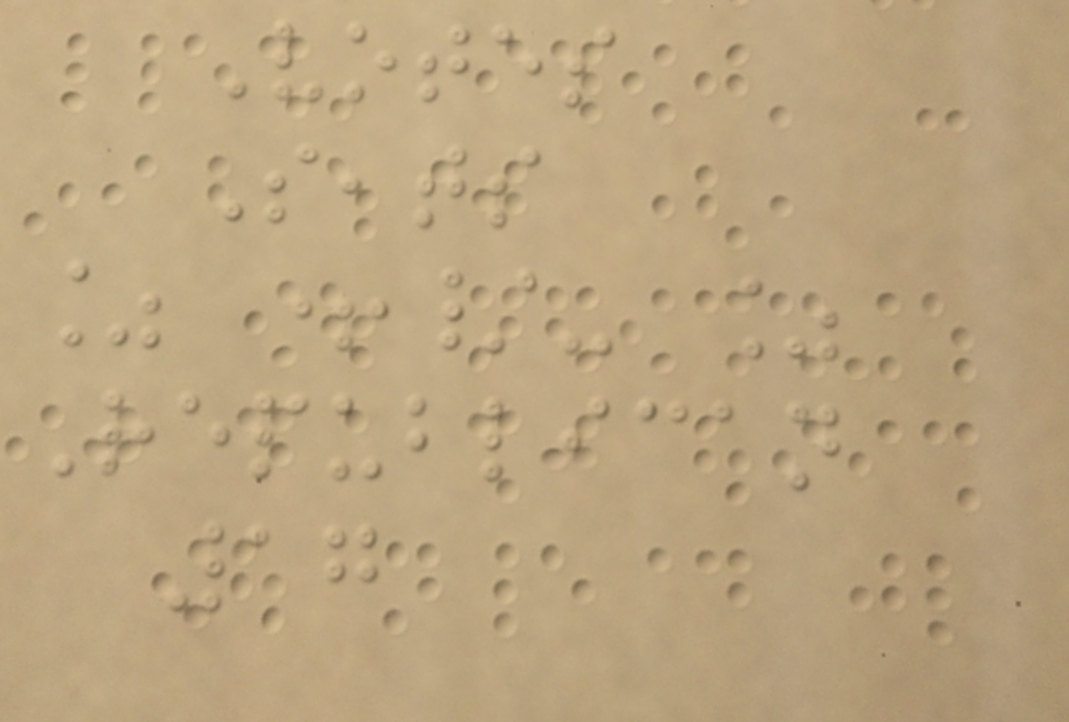Votes
Seats
% +/- %
Republican
17
